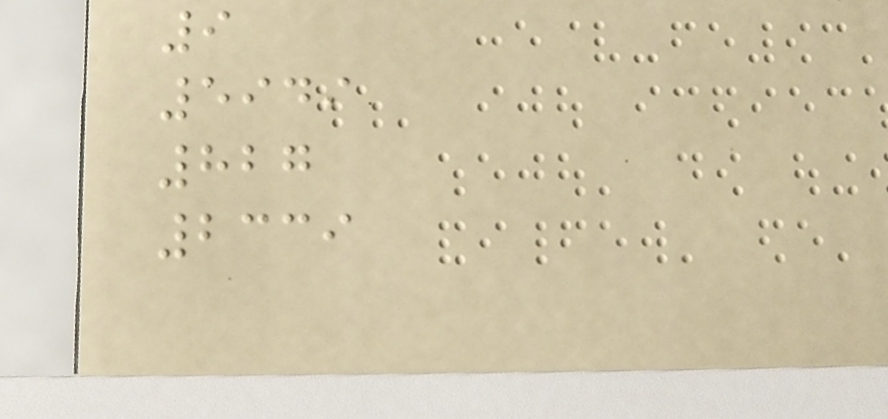9
5949
827
2339
